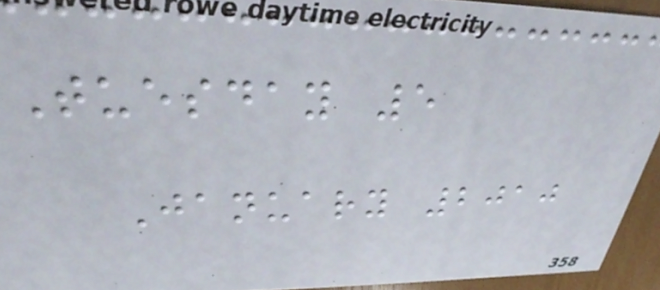Tuesday 5
January 2010
